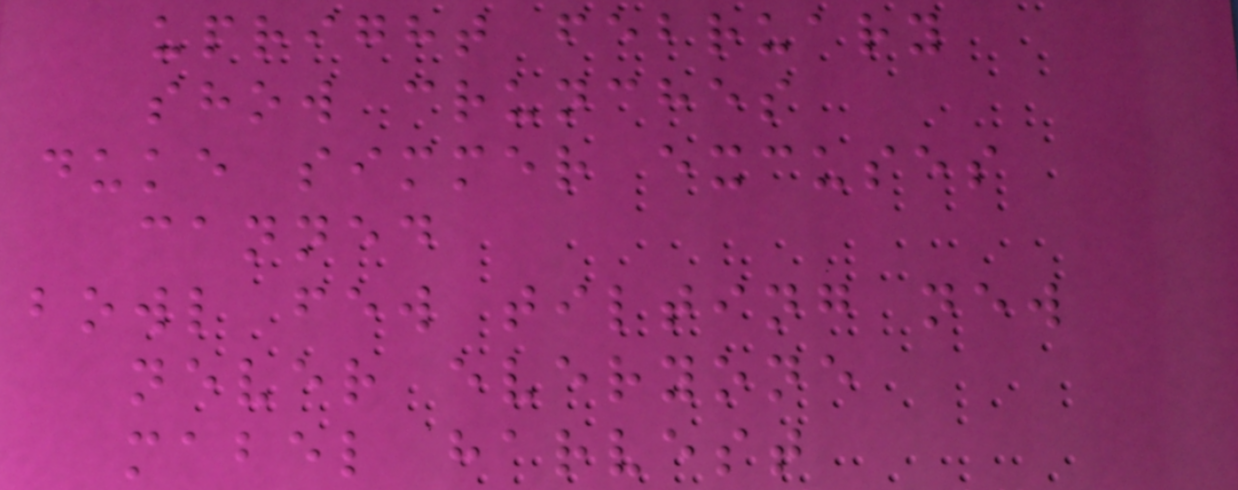upright february
show crunches
duke simmer excuses
canned
bowl few tilting new
never everyone
mabel harvest
